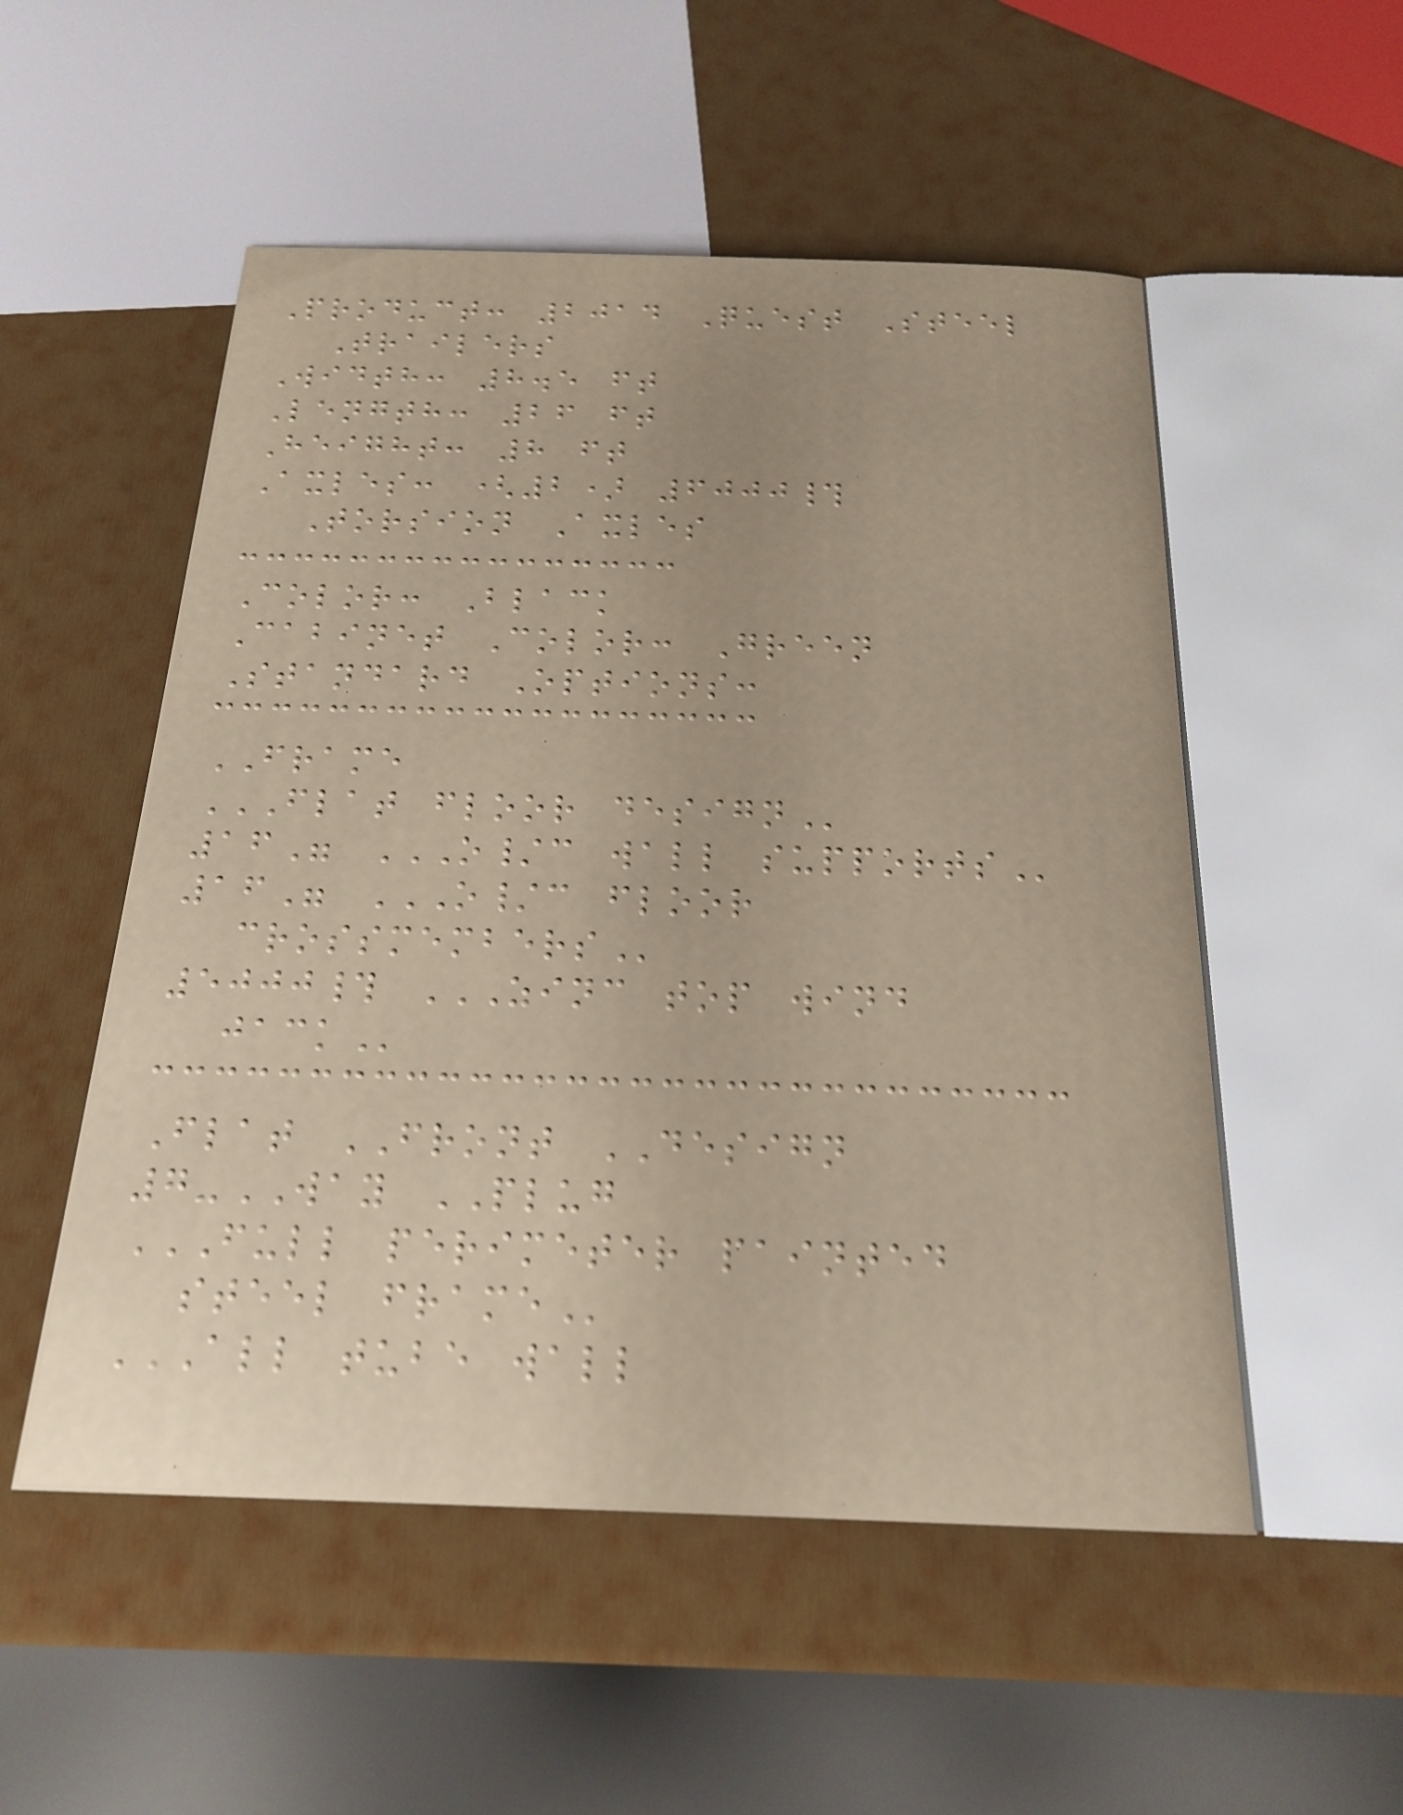Product: 2014 Quest Steel
Trailers
Width: 8.5 ft
Length: 26 ft
Height: 8 ft
Axles: (2) 6000#
Torsion Axles
Color: Black
Cabinet Color: Green
Standard Options:
FRAME
FLAT FLOOR DESIGN
16" O/C WALL SUPPORTS
16" O/C FLOOR
CROSSMEMBERS
5000# ZINC TOP WIND
JACK
Flat FRONT DESIGN
7-WAY PLUG
FULL PERIMETER PAINTED
STEEL FRAME
ALL TUBE WALL
